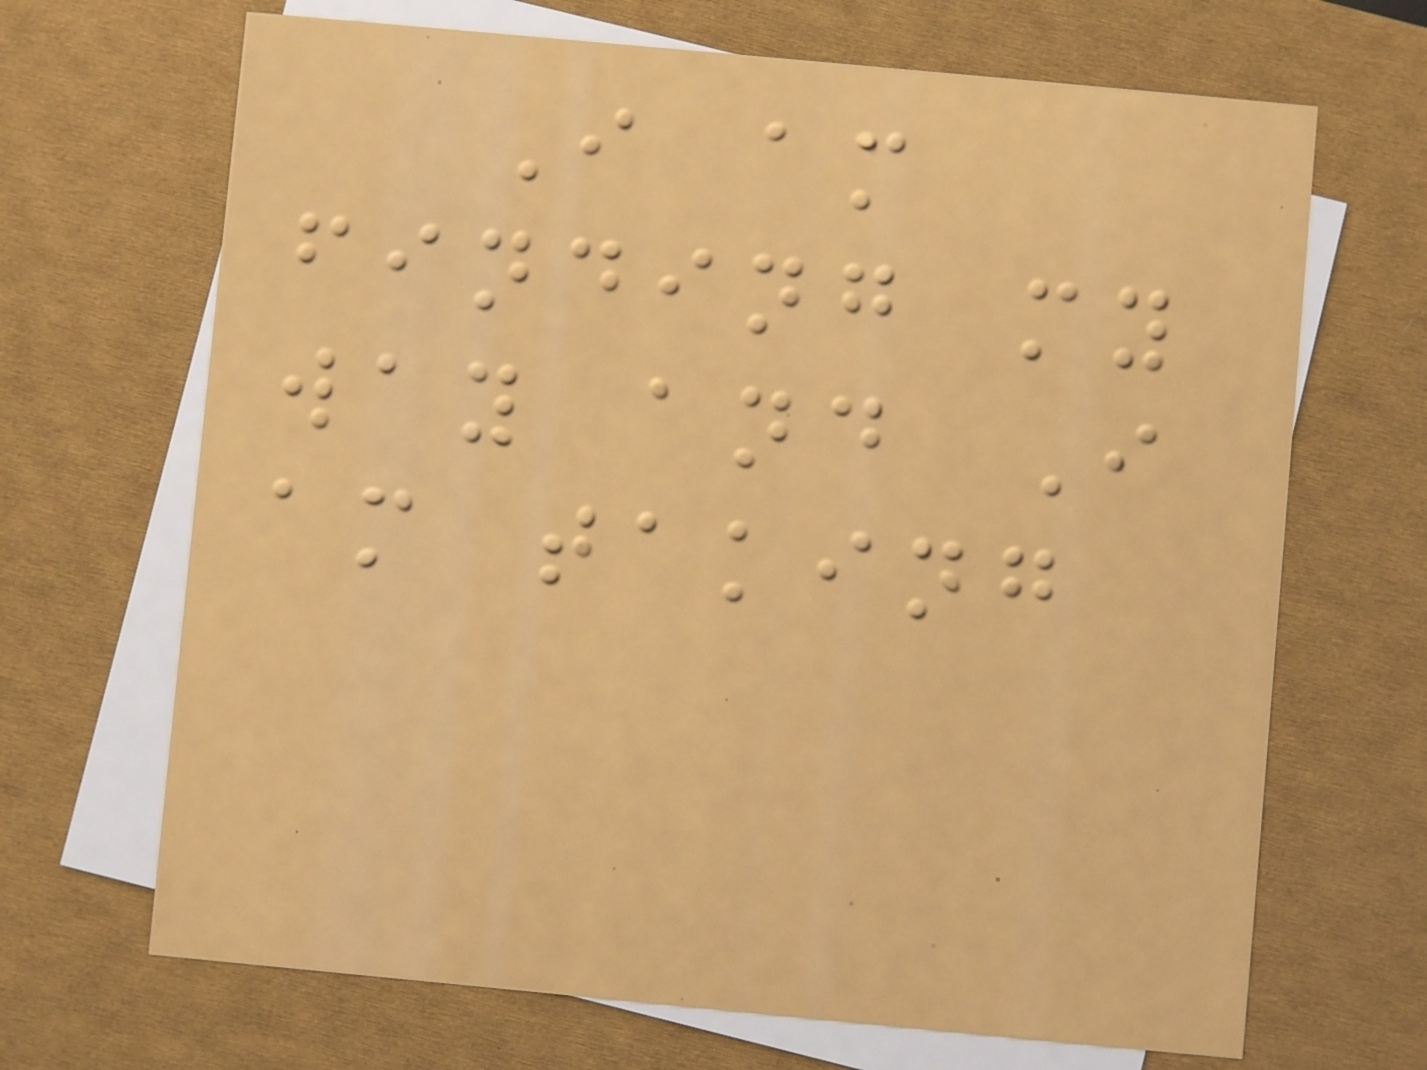I am
finding my
way and I
am taking
